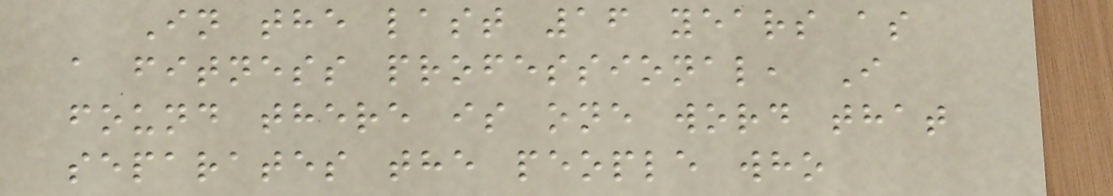In the last 16 years as
a fitness professional, I
found there is one word that
separates the people who
